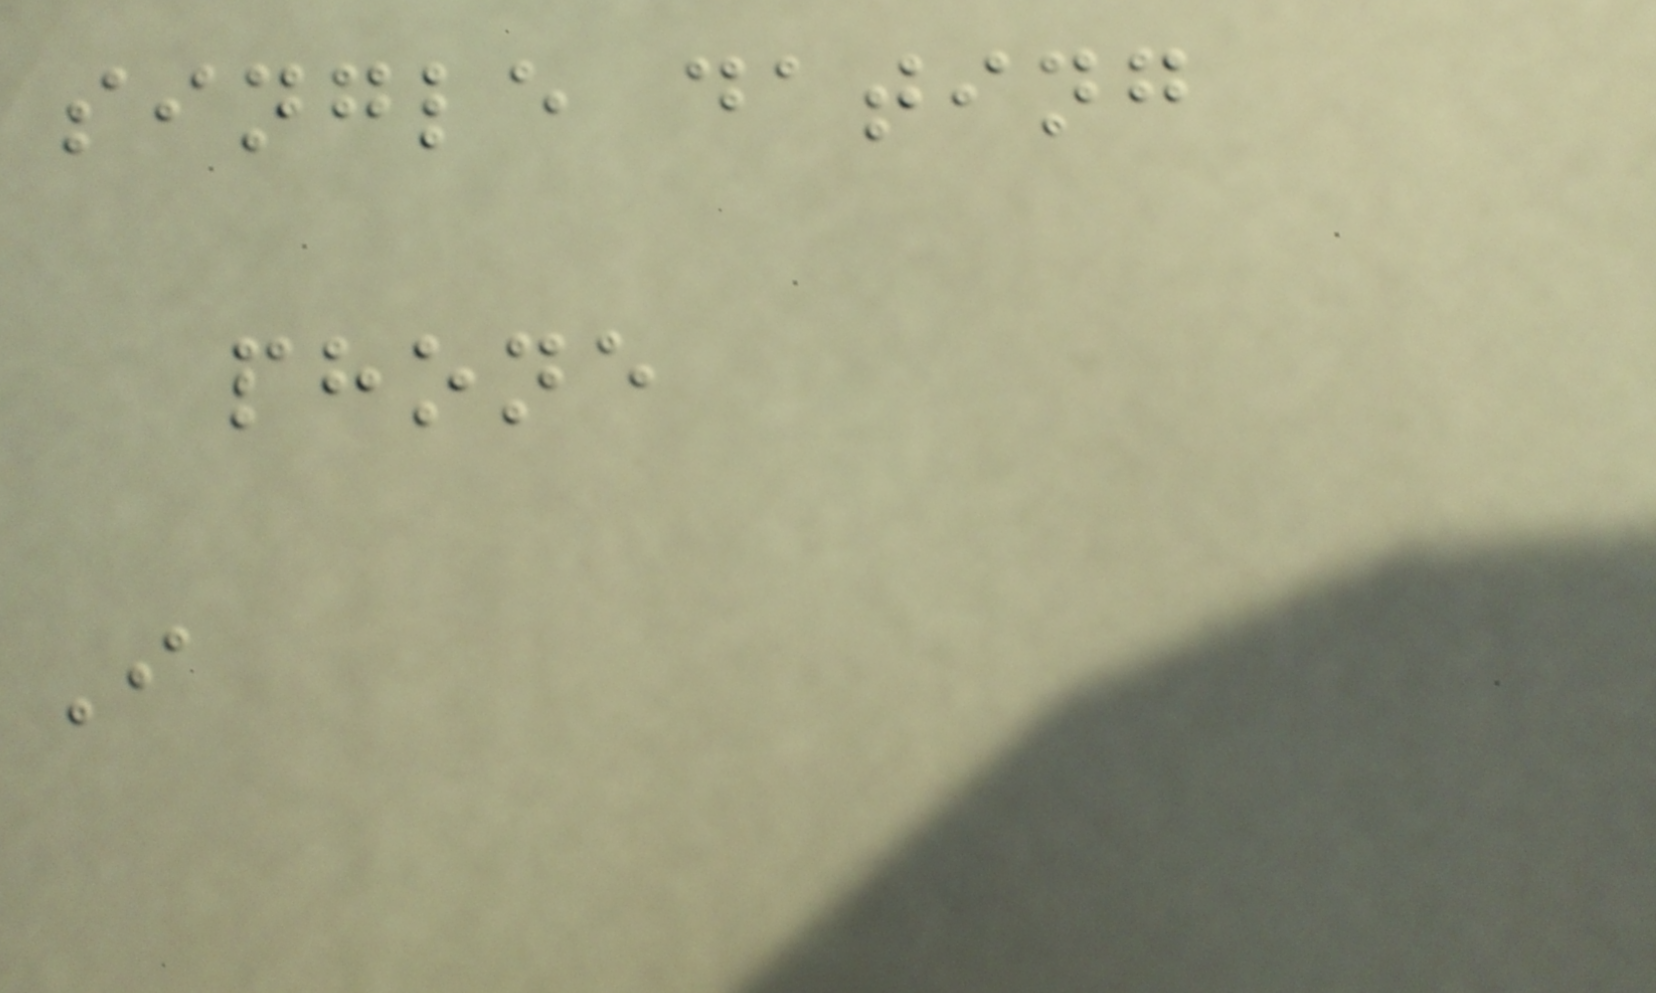single dating
phone
I
